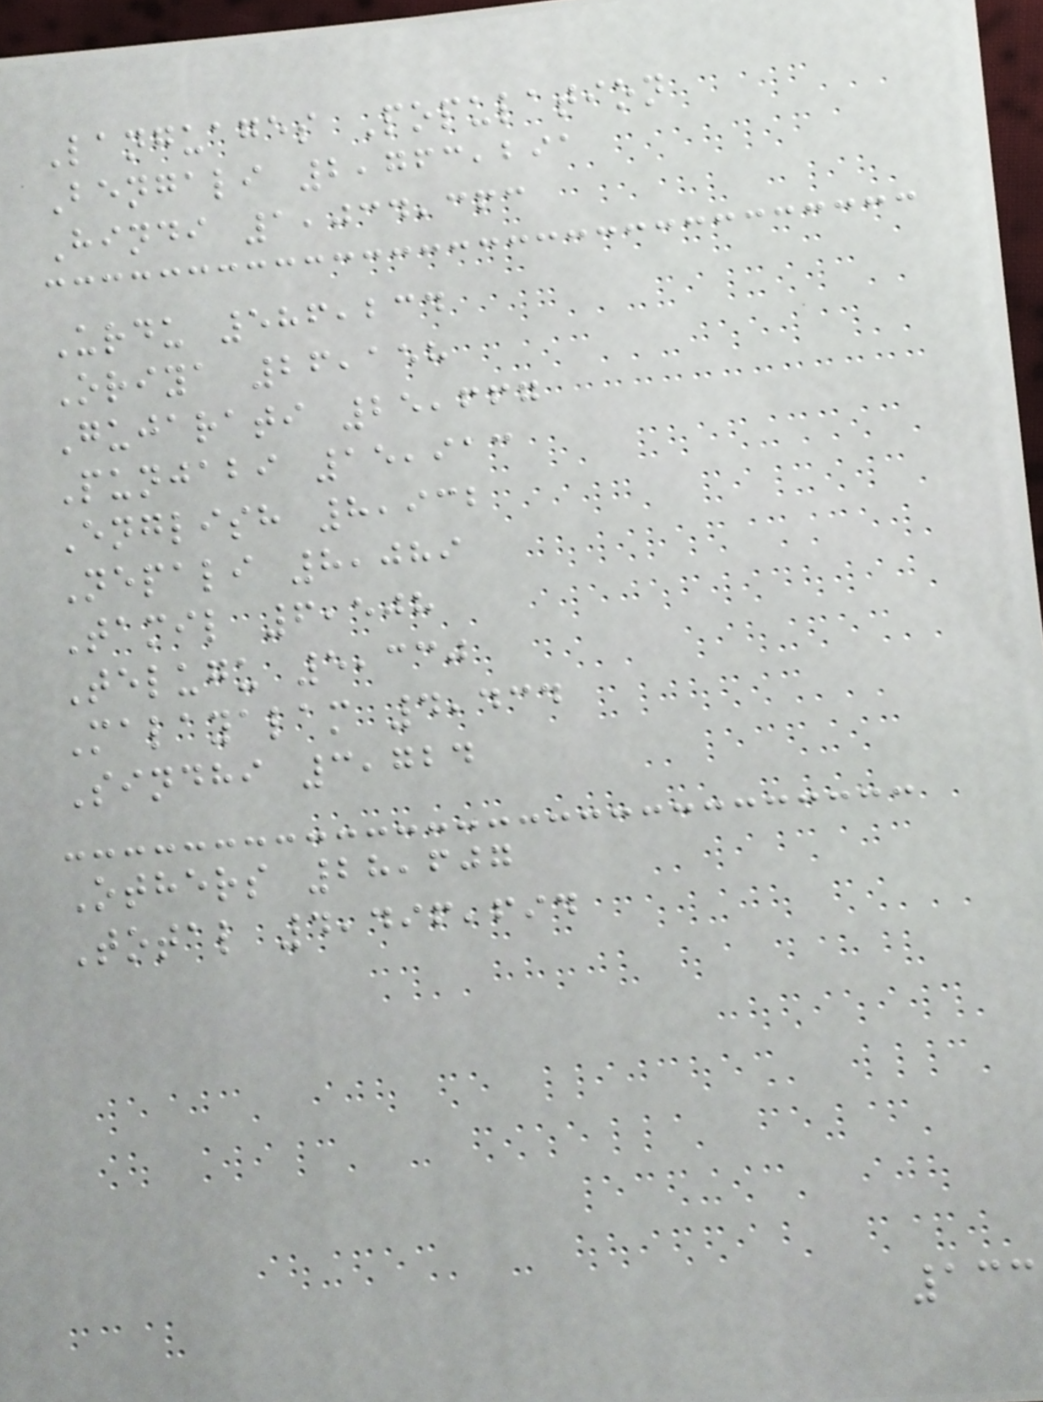Languages Population
Bengali 2,763,291
Hindi 1,034,363
Urdu 586,234
Oriya 26,158
Gujarati 25,667
Punjabi 15,913
English 8,932
Nepali 8,089
Tamil 6,508
Telugu 5,330
Malayalam 4,434
Sindhi 3,724
Others 28,607
Total 4,496,694
133
